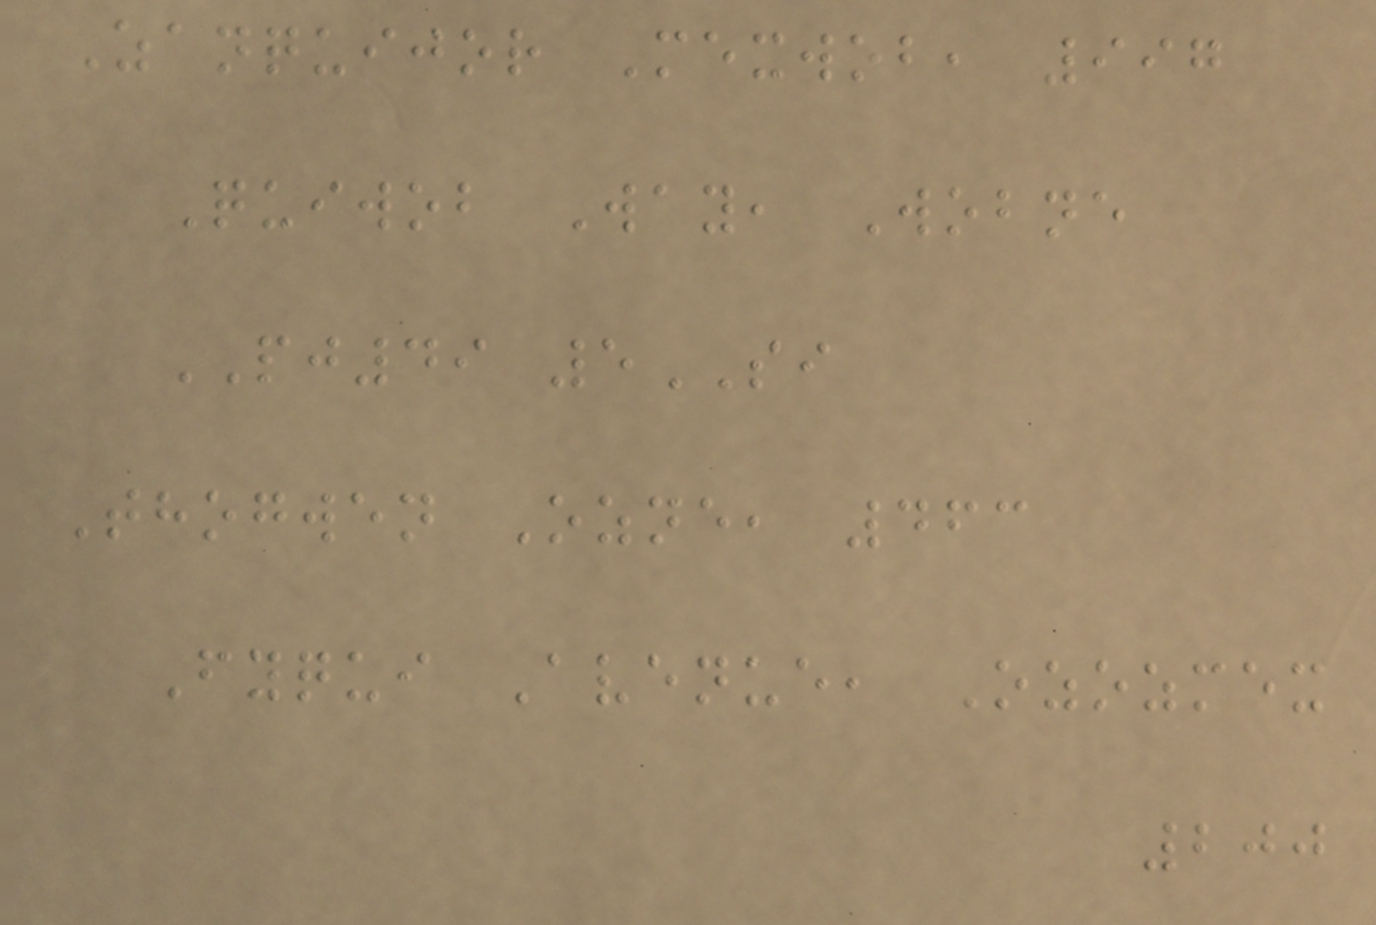Zanquijor Mexwob, 997
Quiwob Way, Wobne
PJ49 5SI
Thogwen Ozne, 463
Fyqui Avenue, Ozozmex
200
